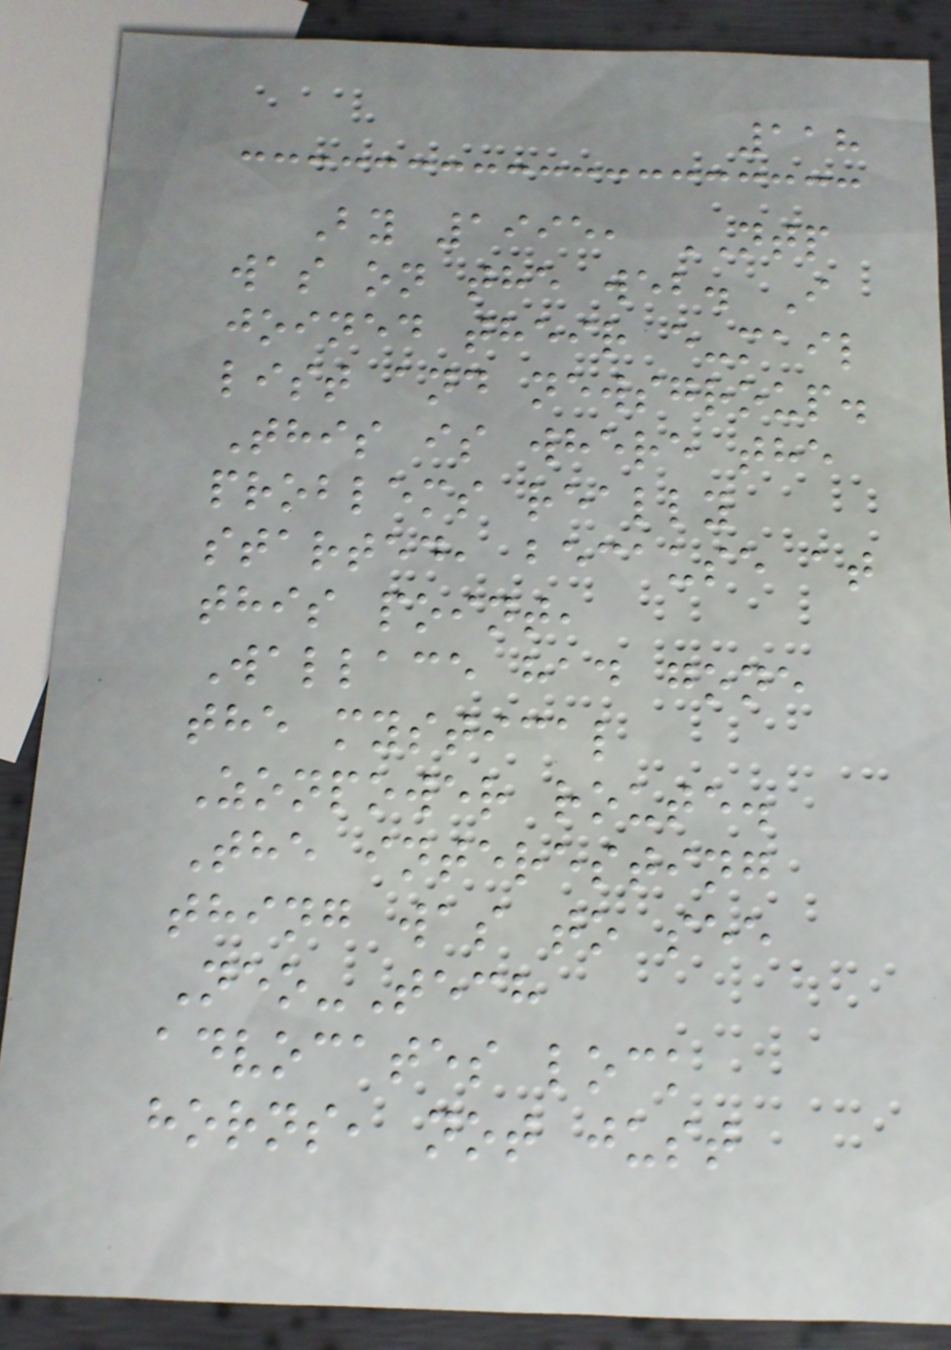118
By 1995, NTP
was on the web. I
joined their e-mail
list and newsgroup.
This is where the
problems really
started, because at
this point,
Wallace had gone
the mystical
Zonpower route.
The interesting
thing was to see
Neo-Tech
advocates lock
horns, not just
